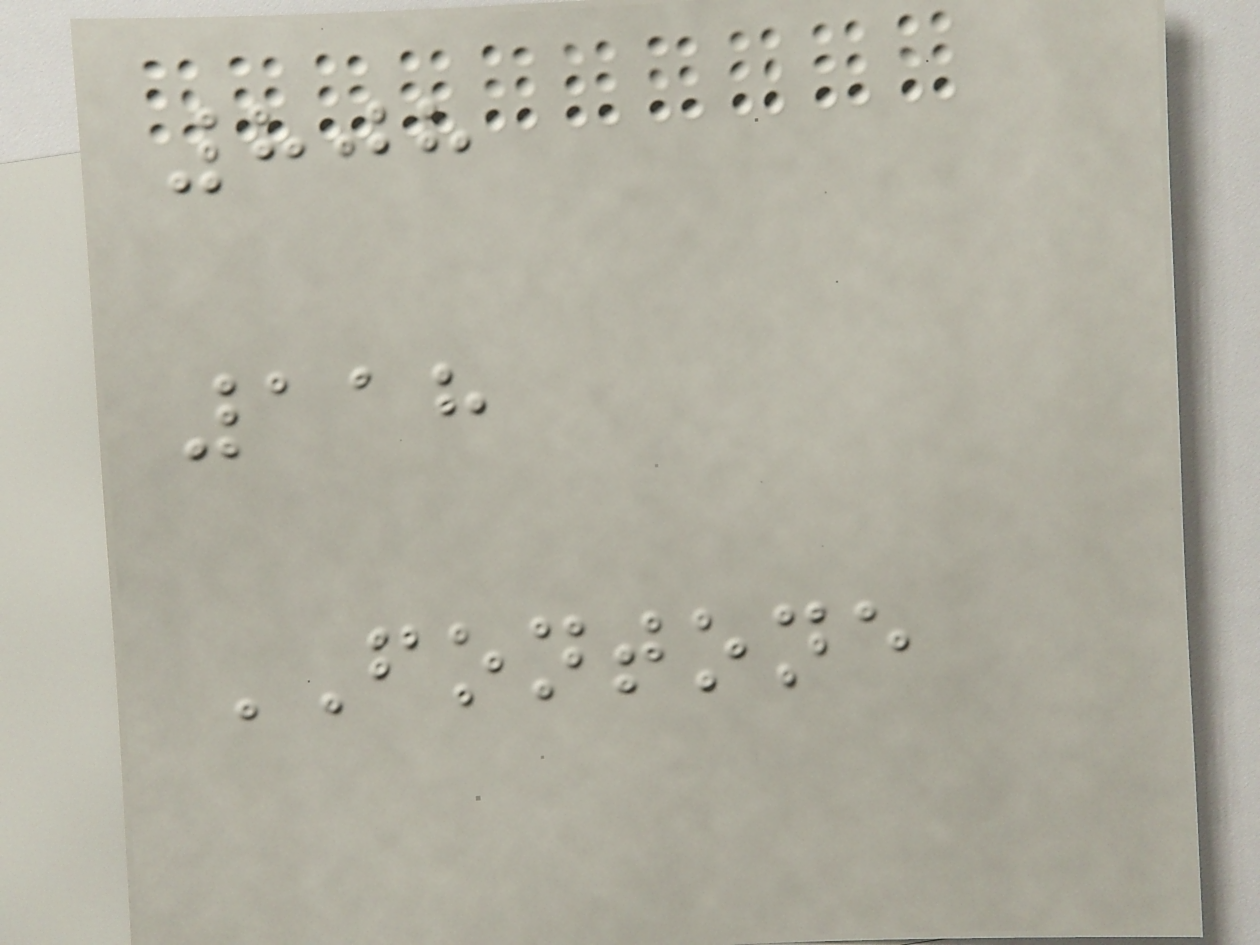808
118
FONTONE
